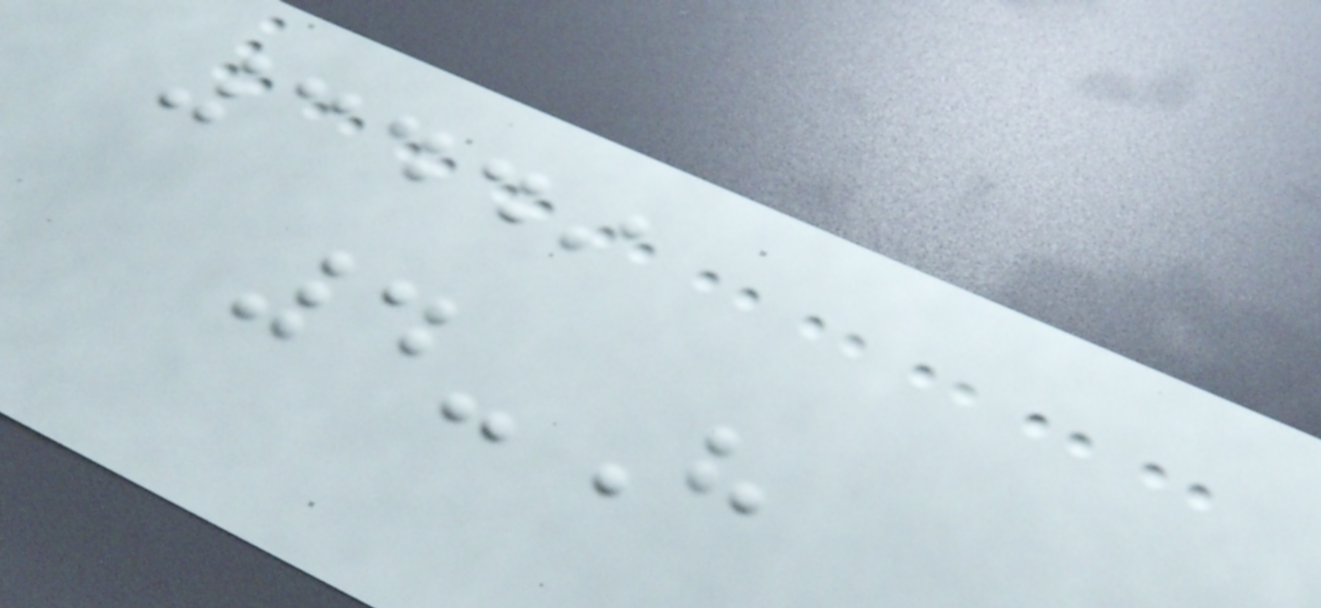3449
4-H
